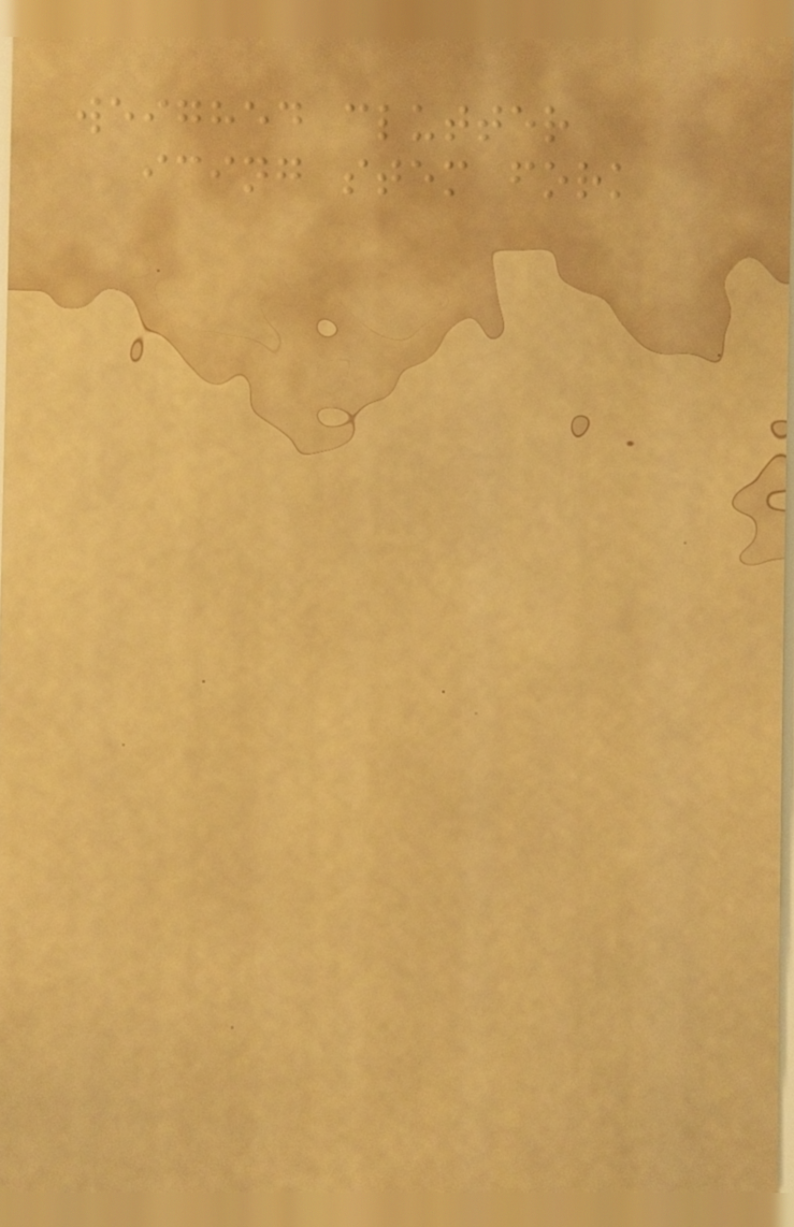weighed clutter
icing stem fork
